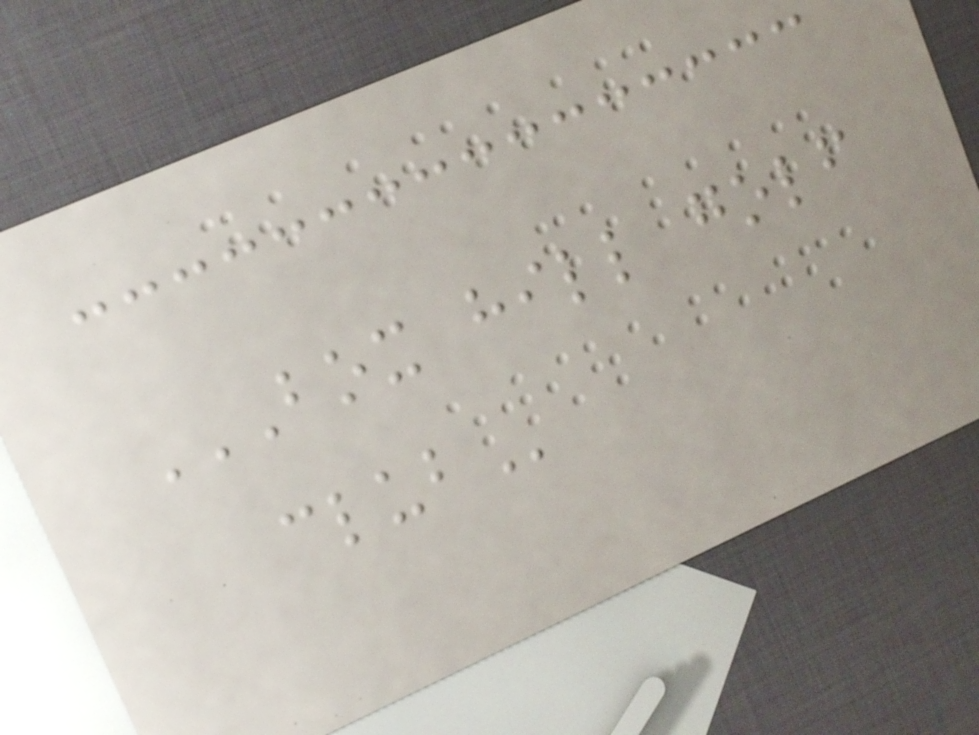BOX HILL GOLF
CLUB
